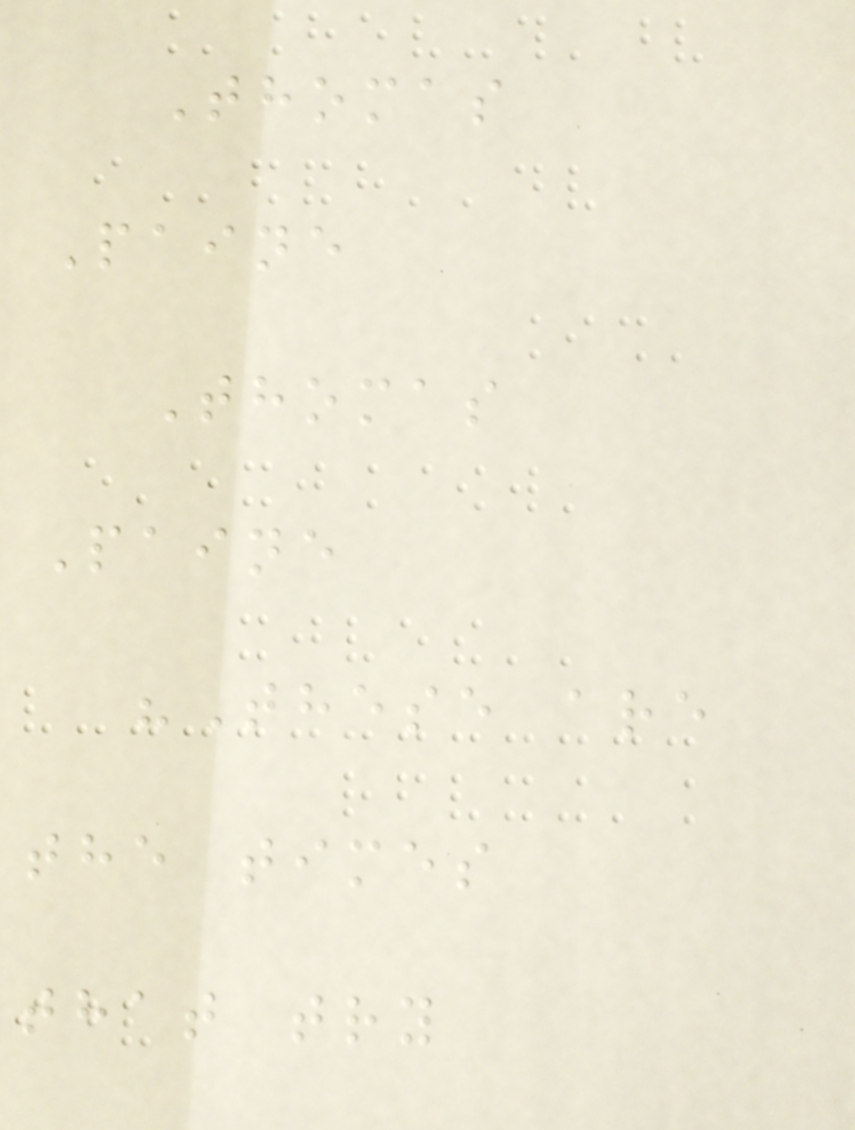Thomas
Paine
Thomas
Paine
"These are
the times
that try
